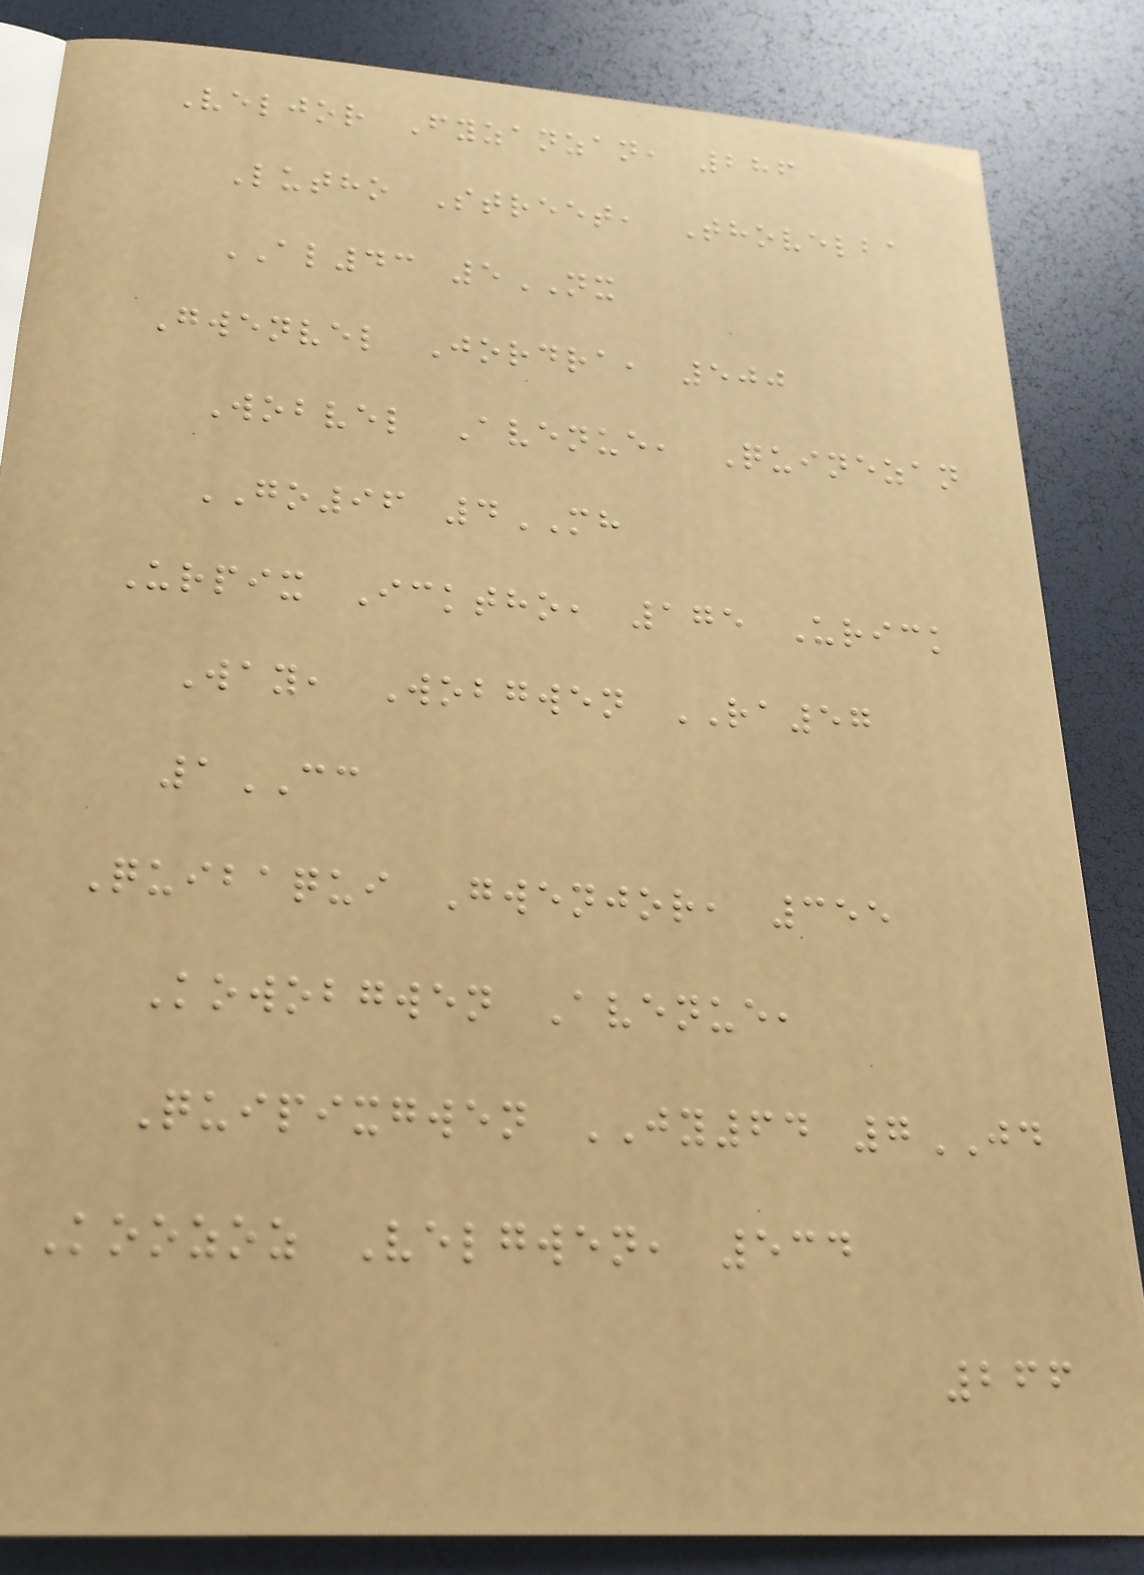Veljor Fyzanzan, 286
Lutho Street, Thovelba
AL43 5NX
Gwenvel Jordra, 500
Wobvel Avenue, Quinezan
GO96 4MH
Urpix Icktho, 175 Urick
Way, Wobgwen RA57
1CC
Quibaqui Gwenjor, 355
Kowobgwen Avenue,
Quipixgwen JY64 7JD
Koozoz Velgwen, 534
266
